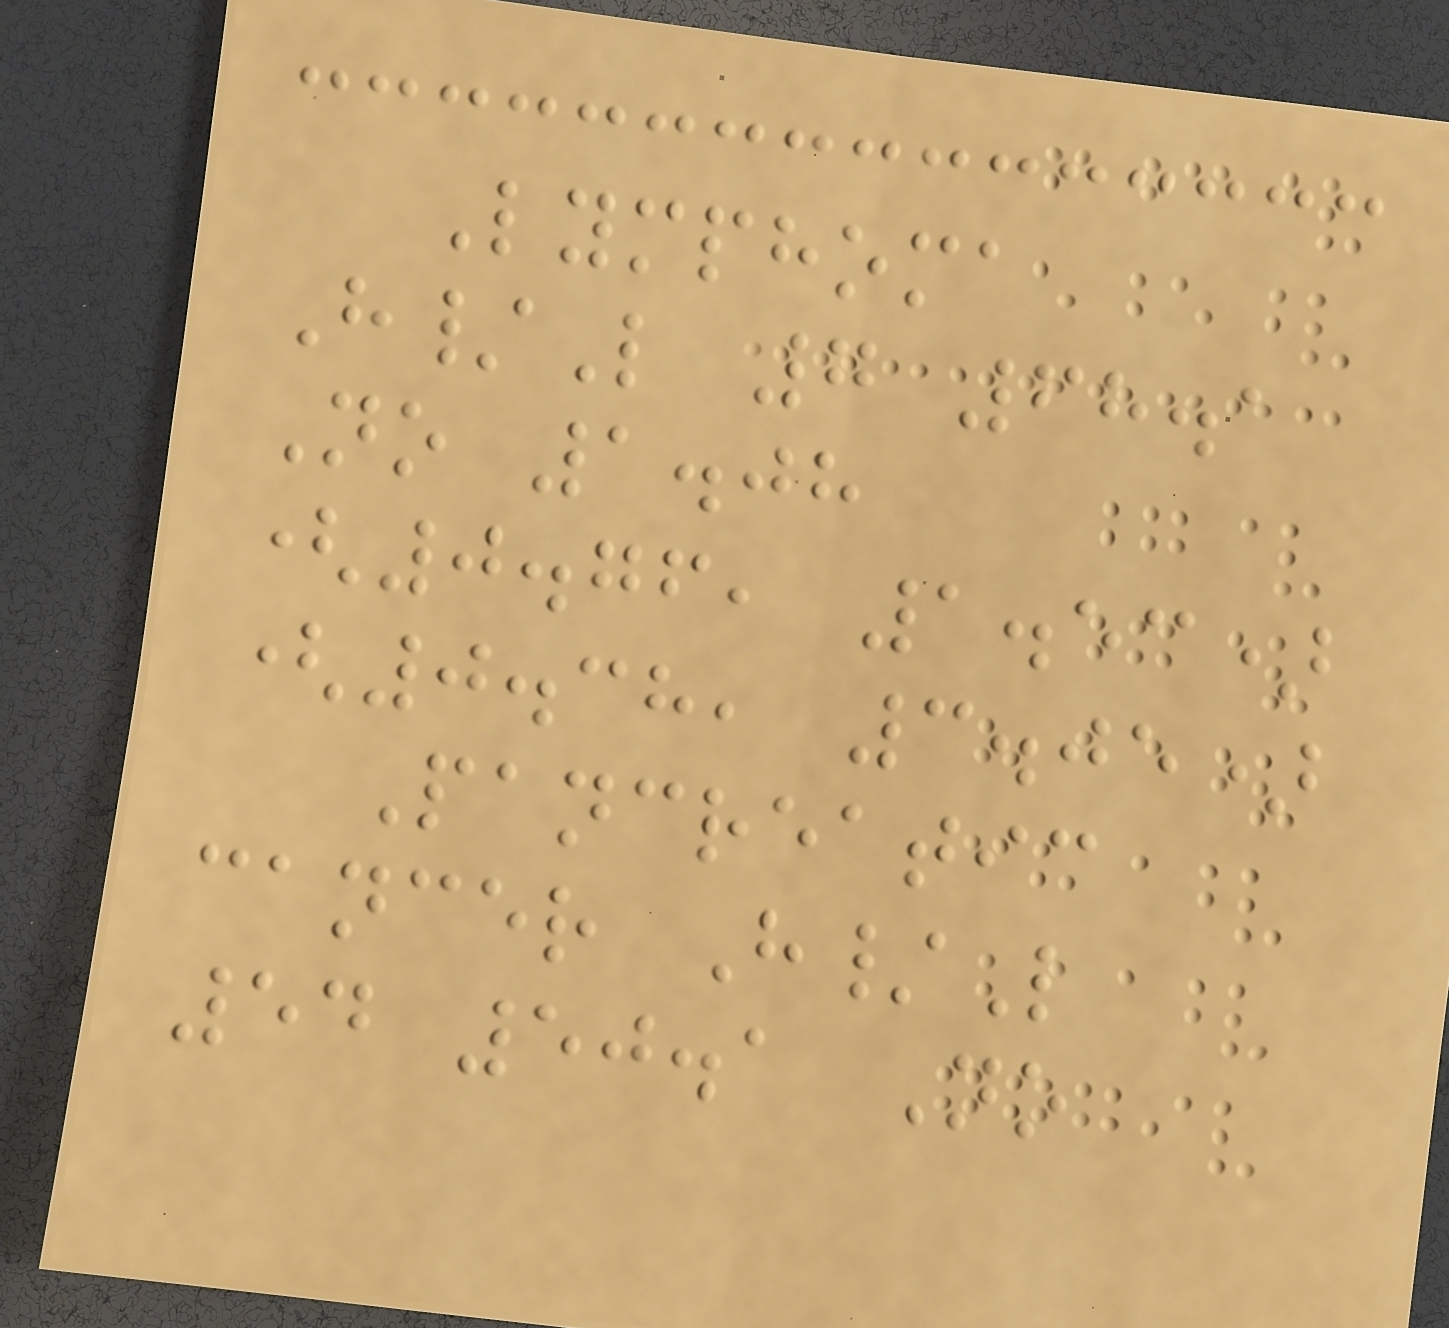Lymphoma
H/L 7 68.1
No 1.08
(0.76, 1.53)
(0.38, 3.05)
Pancreatic
cancer H/L
54 50.1 No
